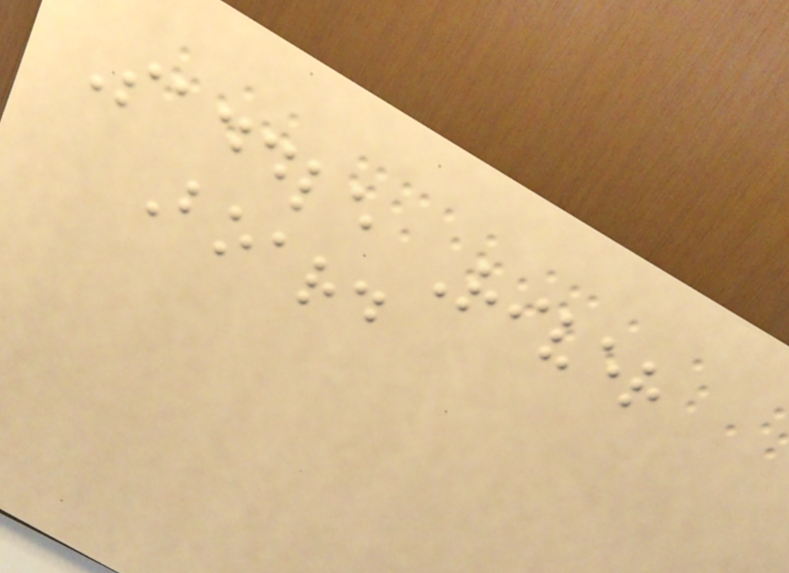Saddle River
Board
